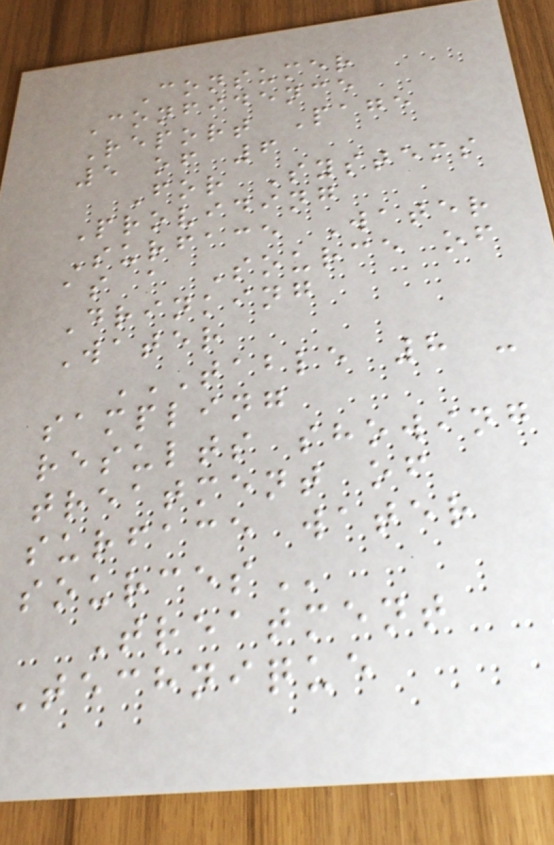Consumer
Confidence
Report Page
5 of 6
For Systems
Providing
Surface Water
as a Source of
Drinking
Water
TABLE 8 -
SAMPLING
RESULTS SHOWING
TREATMENT OF
SURFACE WATER
SOURCES
Treatment
Technique
